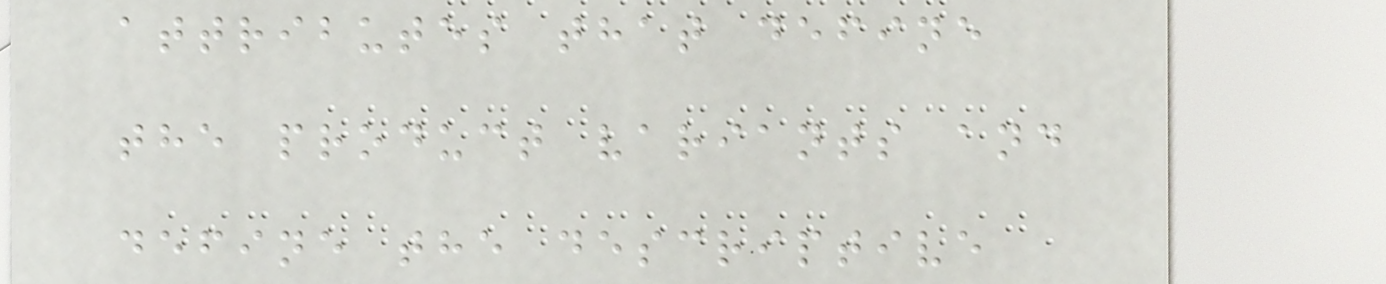attributes that define
the product variants and
define the descriptive
